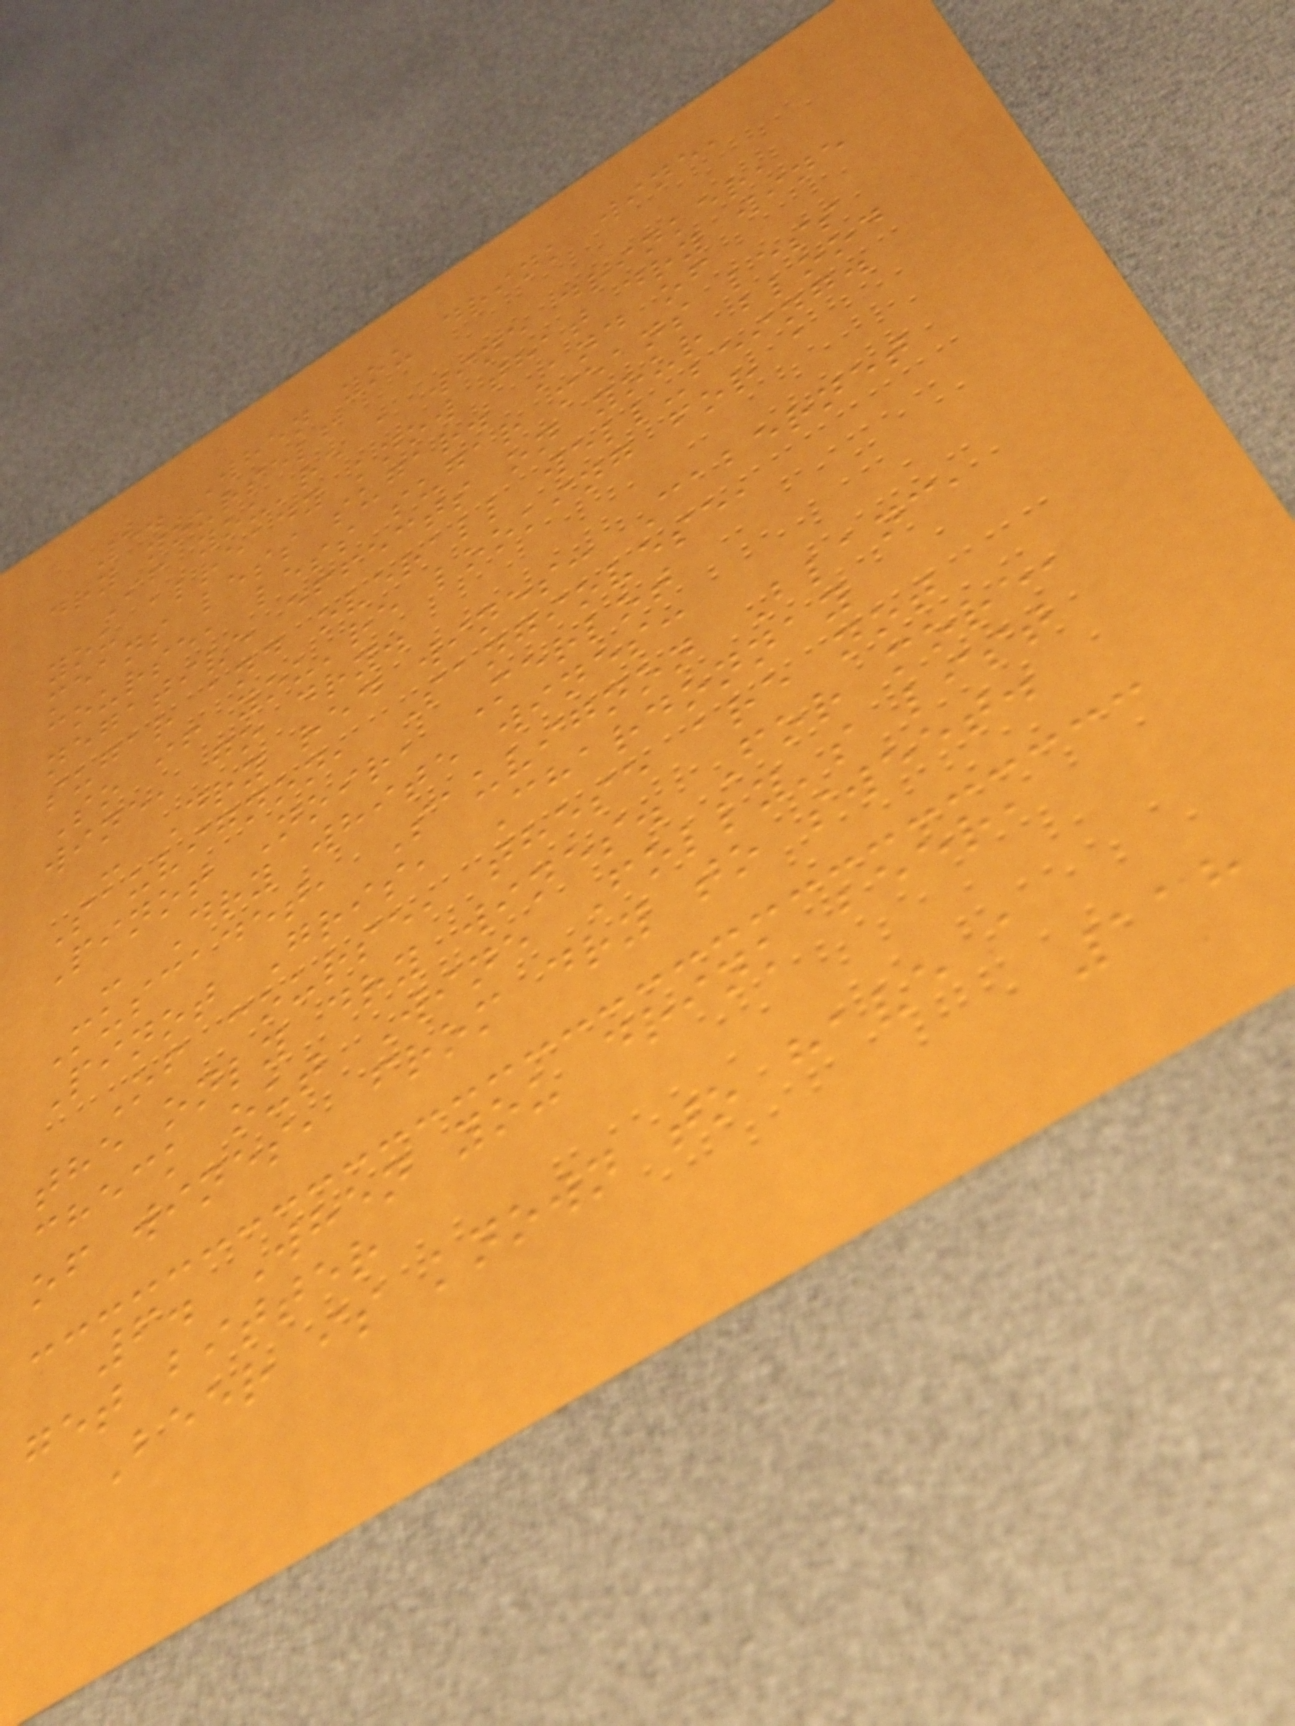5. When you drink wine,
dry yourself
If you're a wine drinker,
you already know that dry wine
means less sugar. And of
course, less sugar means less
negative effects on your blood
sugar and overall well-being.
So if you're looking for a
wine, go dry.
- Dry red wines: Cabernet
Sauvignon, Sangiovese,
Pinot Noir, Merlot
- Dry white wines:
Muscadet, Sauvignon Blanc,
Pinot Gris, Chardonnay
Of course, these are not
the only dry wines. For more,
check out Wine Folly's list
of wines, from dry to sweet.
6. When you drink beer,
get bitter
Beer is known to have a
118
